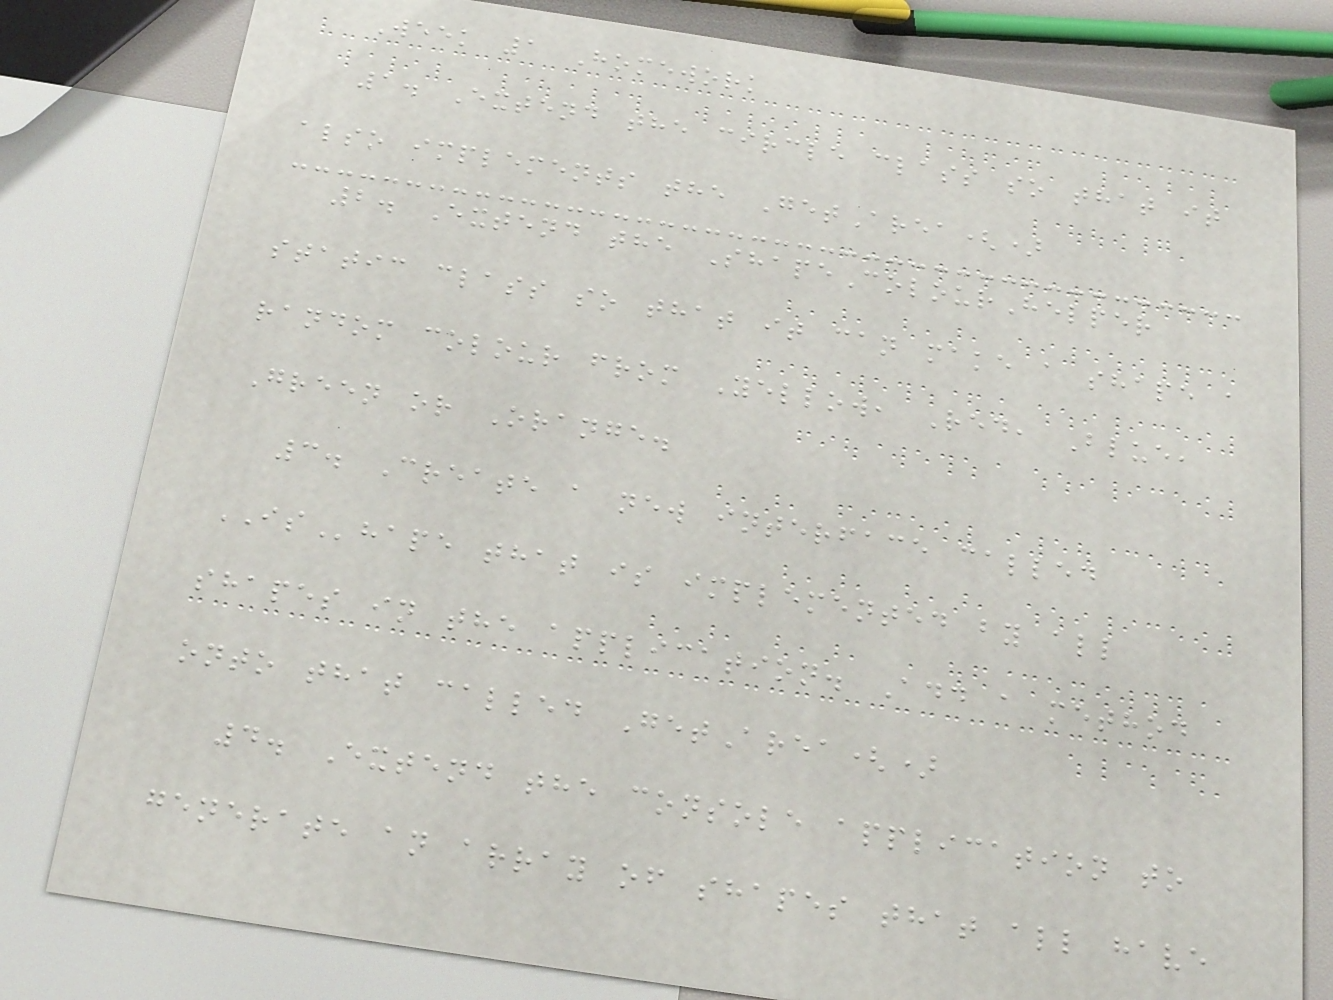Week 1 Homework
1. Extend the circle class so that it
also implements the GetArea()
2. Extend the ShapeColourHelper
static class so that it can make a shape a
random colour from Yellow, Red, Blue,
Green or Orange.
3. Create a new interface called
IShape that is implemented by all
shapes in the application. Add a method
onto that called GetArea()
4. Extend the console application to
generate an array of shapes that all have
